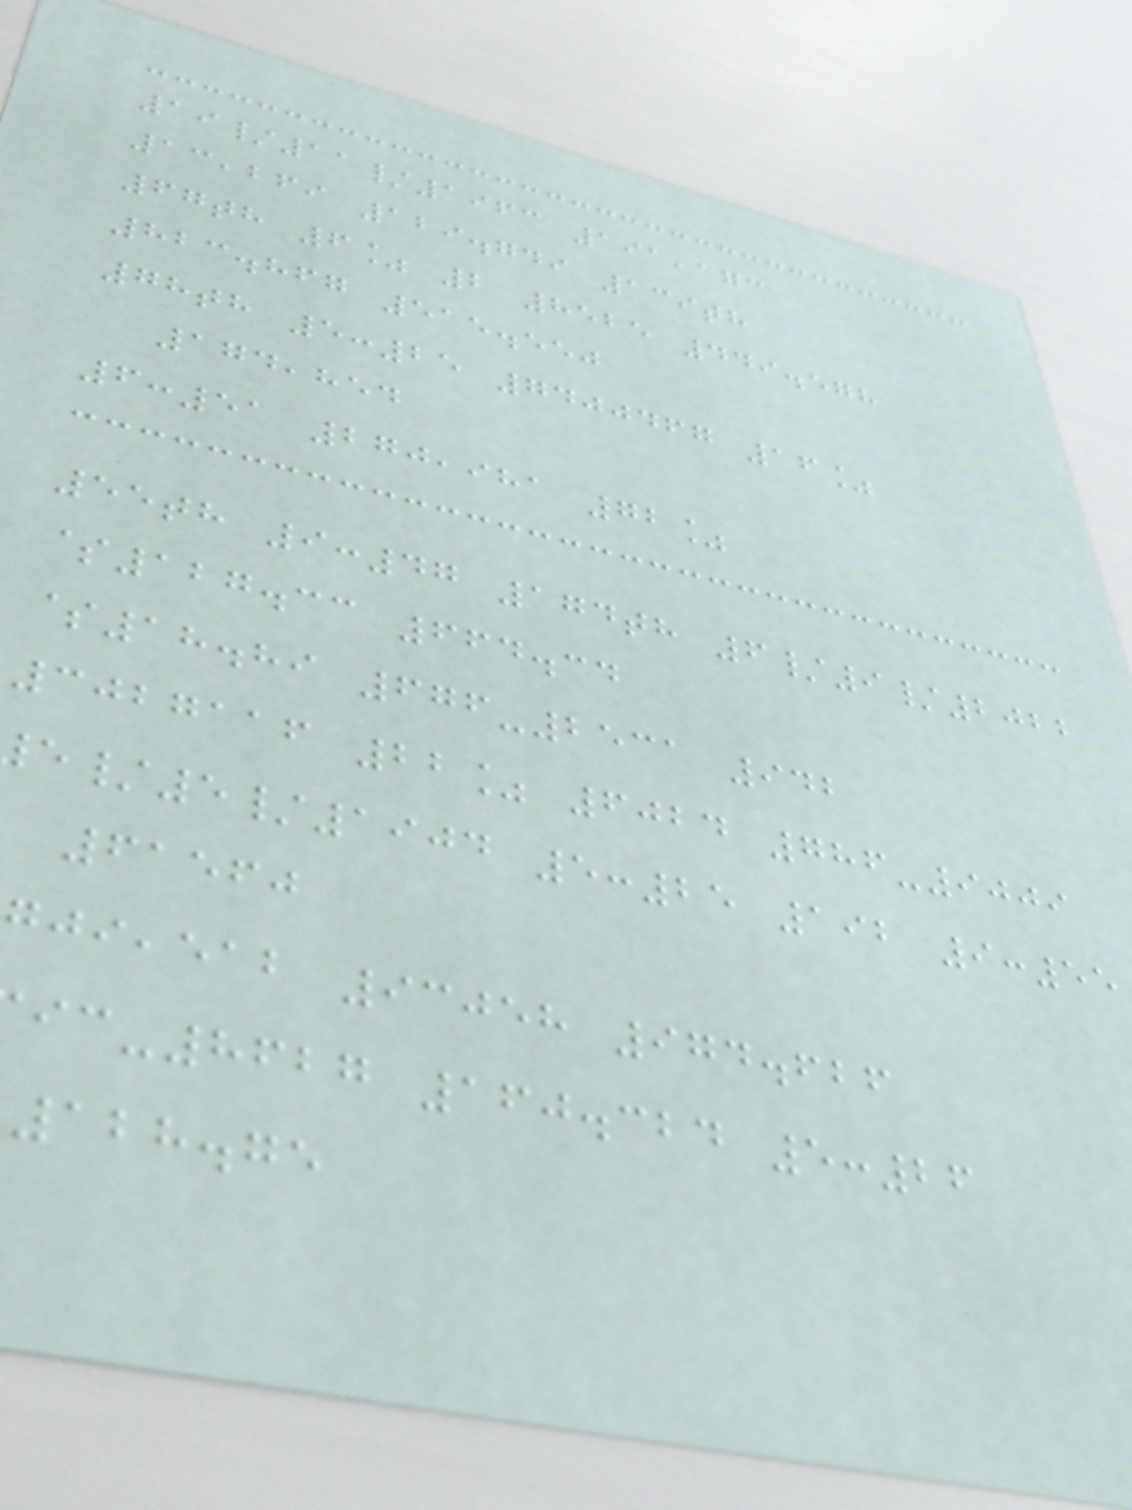19/11/1963 191,173
13,269 129.749 139th
67th 6% 2 8525 449.578
823.867 515.550
78th 5:25 7400467 16%
174,854
6:51 270,981 72%
55th 9:47 174th 6/9/2022
$127.33 664.34
$18.89 676-2531 942
3027116 22% 6024 786-9009
/5/1904 5:25 192 9:55
61560
,eab 93058 974.626
-8627 160.324 5:26
128.75
